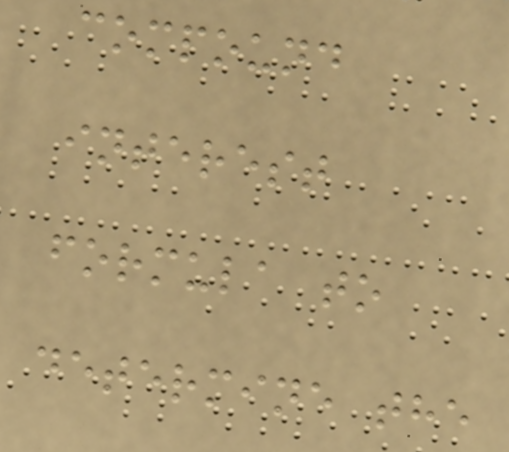compound
interest
formula to
determine the
